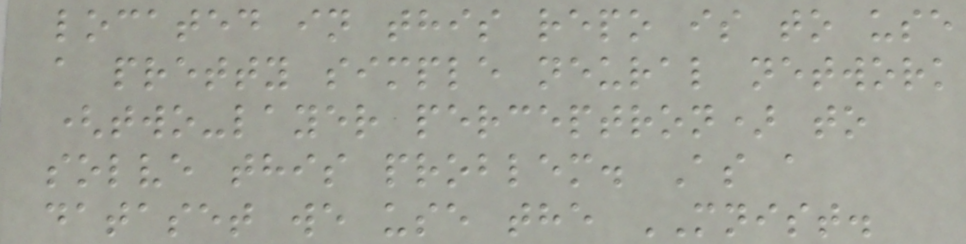located in this repo is to use
a pretty simple neural network
(two-layer perceptron) to
solve this problem. As a
dataset we use the MNIST.
